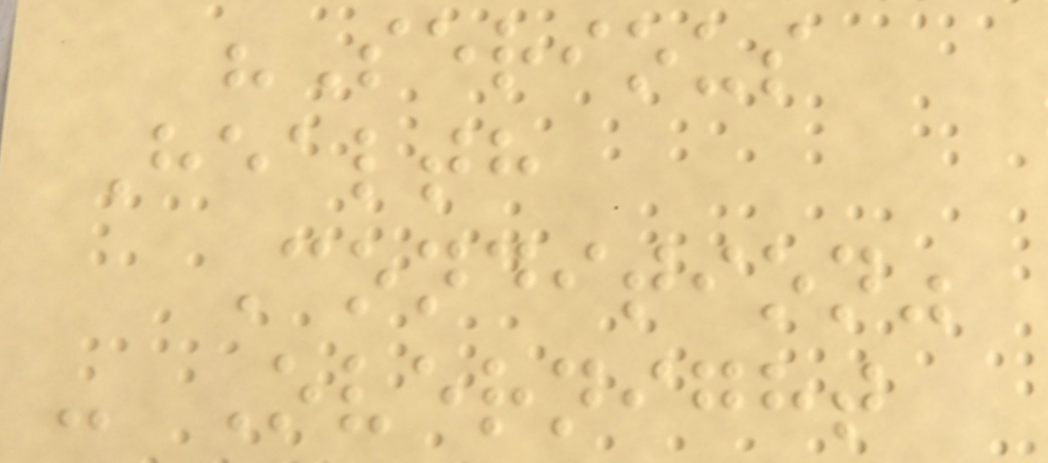"Serious
Health
Condition"
- Overnight
